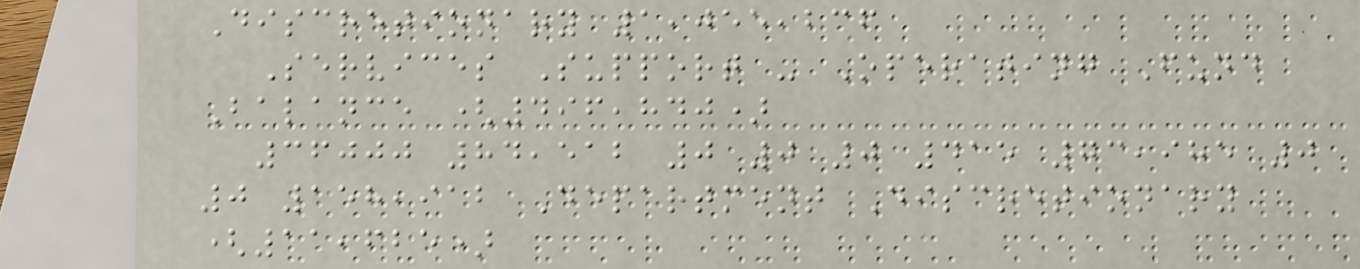Discretionary 1,055,236
Services Support - Operating Fund
Balance (496,840)
36000 84,512 0 0 0 415 73,985 0
0 158,912 Department Discretionary
(11,625)
